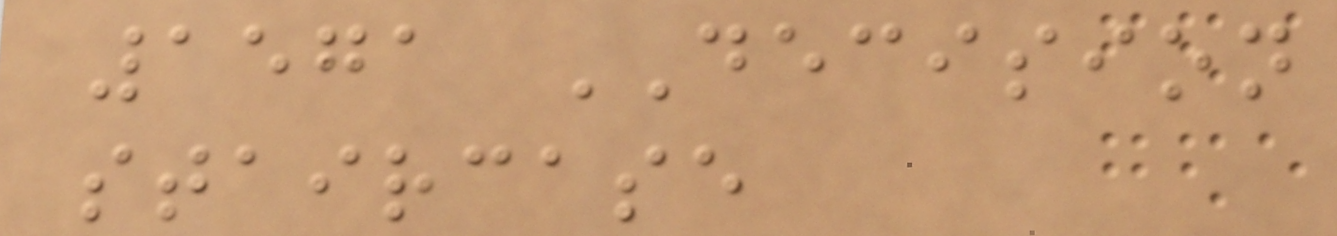1571 DECISION
staircase
